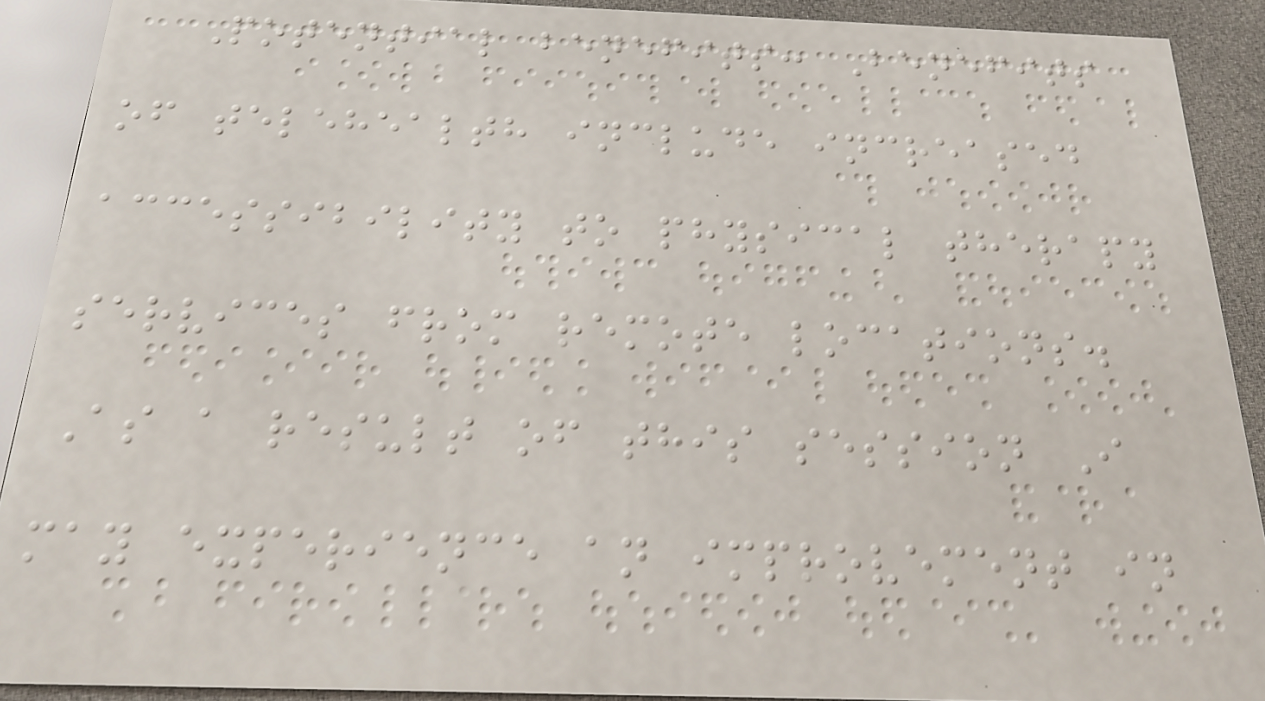Potential benefits: Benefits
of telehealth include increased
accessibility to physical therapy
services from remote locations.
As a result of this session I
may experience an improvement in
